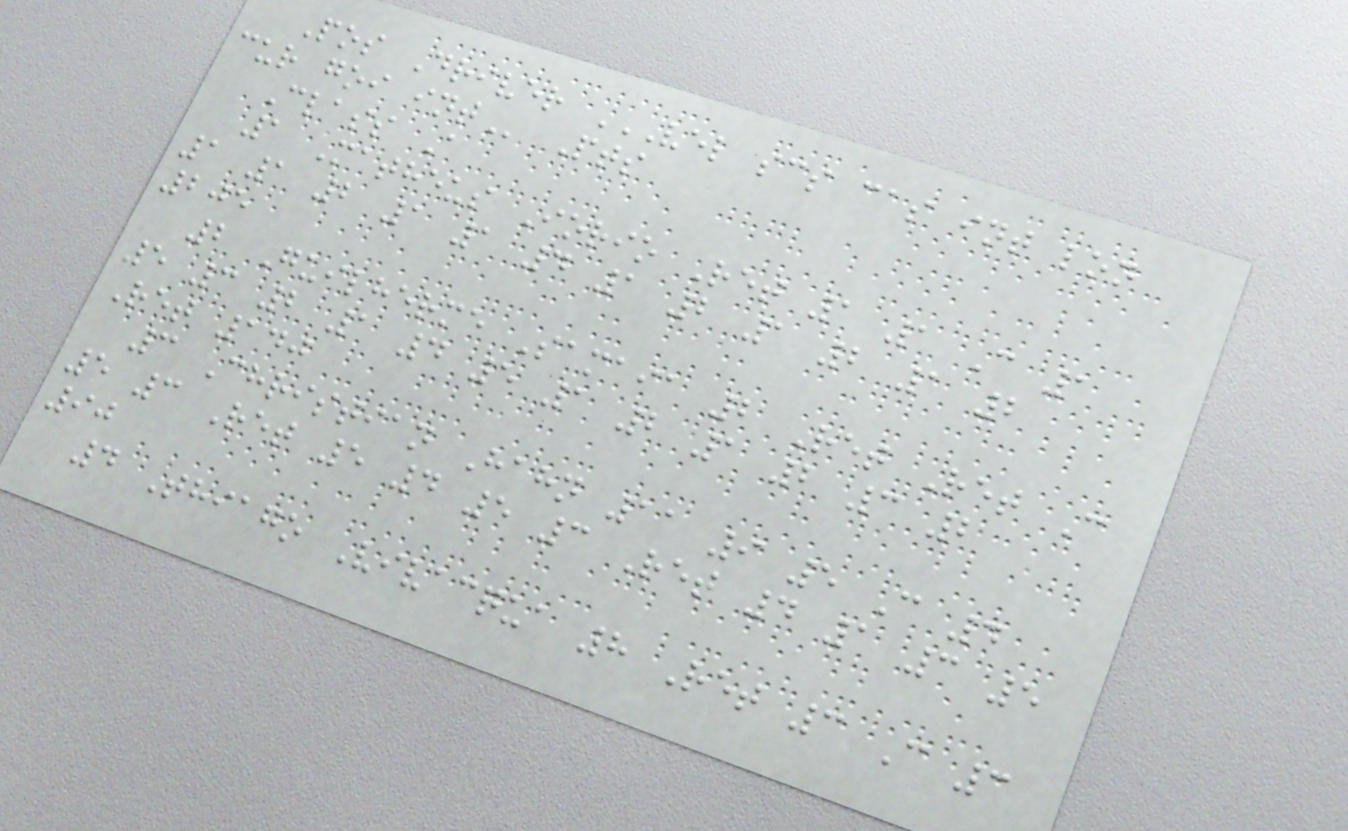Pos Driver VEL SCS CAS INT LON
CUR GOI INT Pts
Class A
1 Matheus Iorio Ret 1 1 C 1
1 1 2 1 1 4 1 2 1 2 1 2
205
2 Guilherme Samaia 2 Ret Ret C
5 3 2 1 4 5 1 2 1 2 3 2
Ret 140
3 Christian Hahn 11 9 5 C 4
5 3 Ret 5 4 5 3 Ret 4 1 3 5
90
4 Thiago Vivacqua 8 Ret 3 C 3
